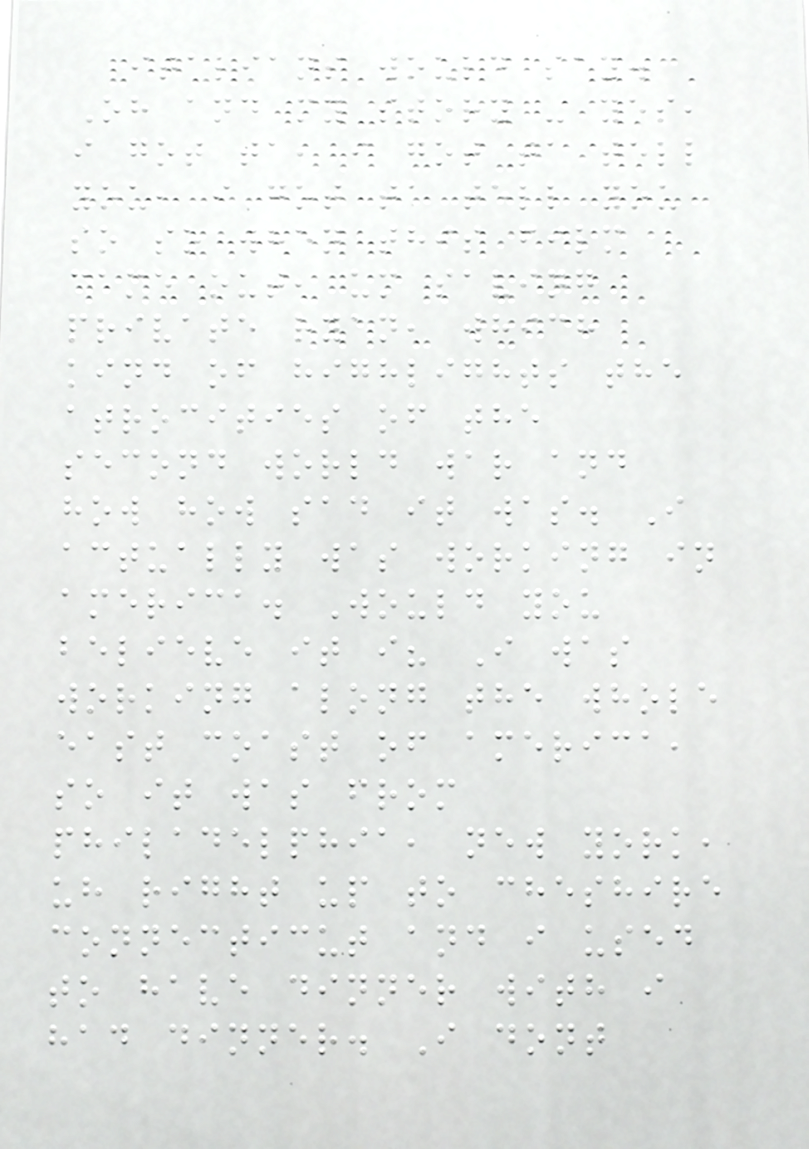italians would say.
Oh and my story - yes,
i got ta, i got ta tell
you, i got ta tell you
so so when this film
came out, um saving
private ryan, which
kind of highlights the
atrocities of the
second world war and
how how sad it was. I
actually was working in
america. Would you
believe it i? I was
working along the whole
east coast of america,
so it was from
philadelphia, new york,
uh right up to cheshire
connecticut and i used
to have dinner with i
had dinner. I dont
